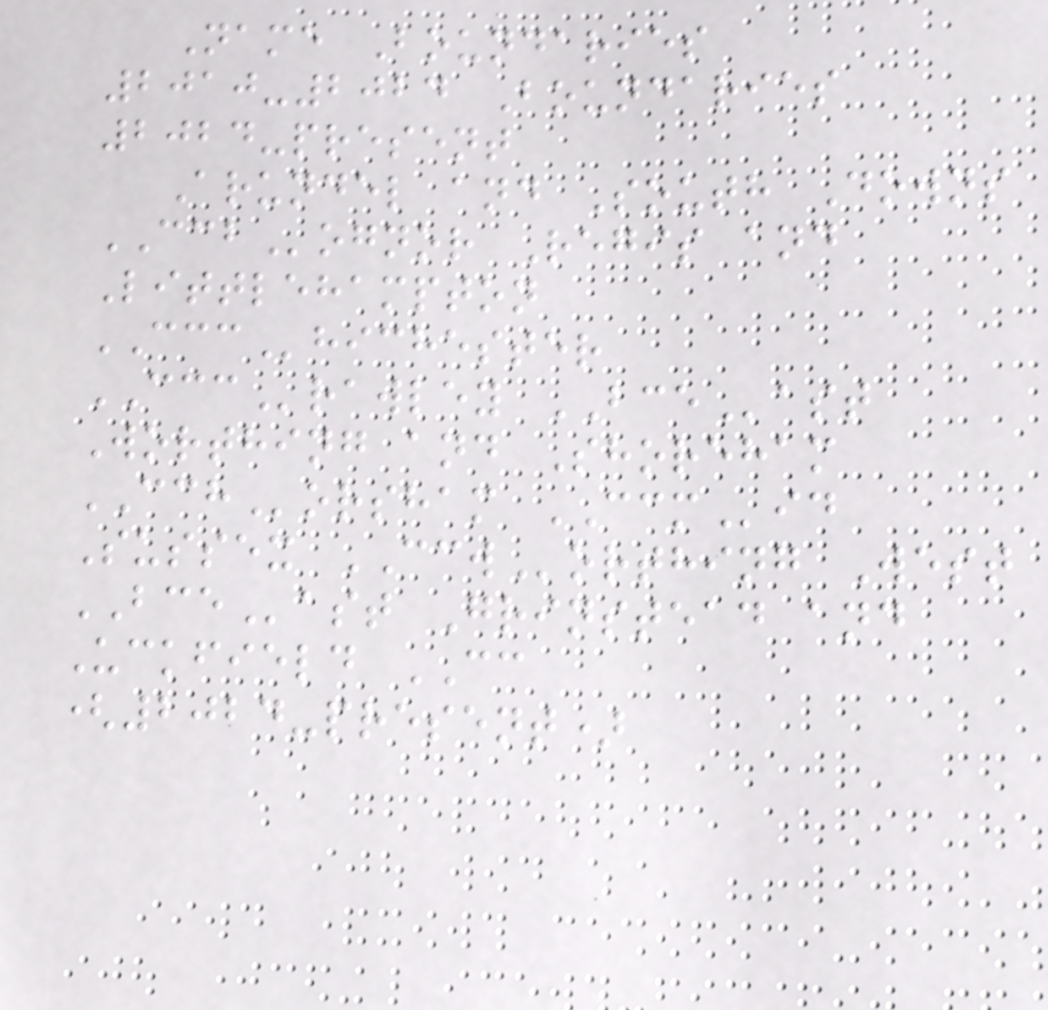Name Boundaries
2010-2024 Boundaries
2024-present
Arundel and South Downs
CCBognor Regis and
Littlehampton
CCChichester
CCCrawley BCEast
Worthing and Shoreham
CCHorsham CCMid
Sussex CCWorthing West
BCEast Grinstead and
Uckfield CC
(2024-present)
